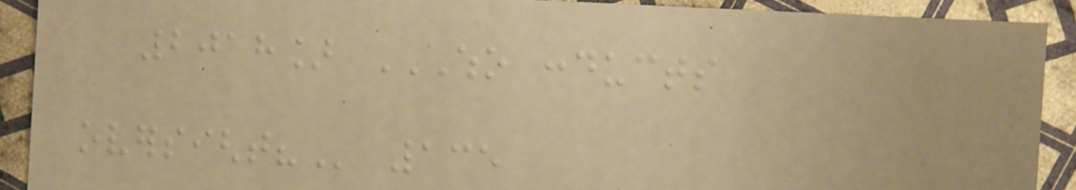2018] WHO CONDUCTS
OVERSIGHT? 135
